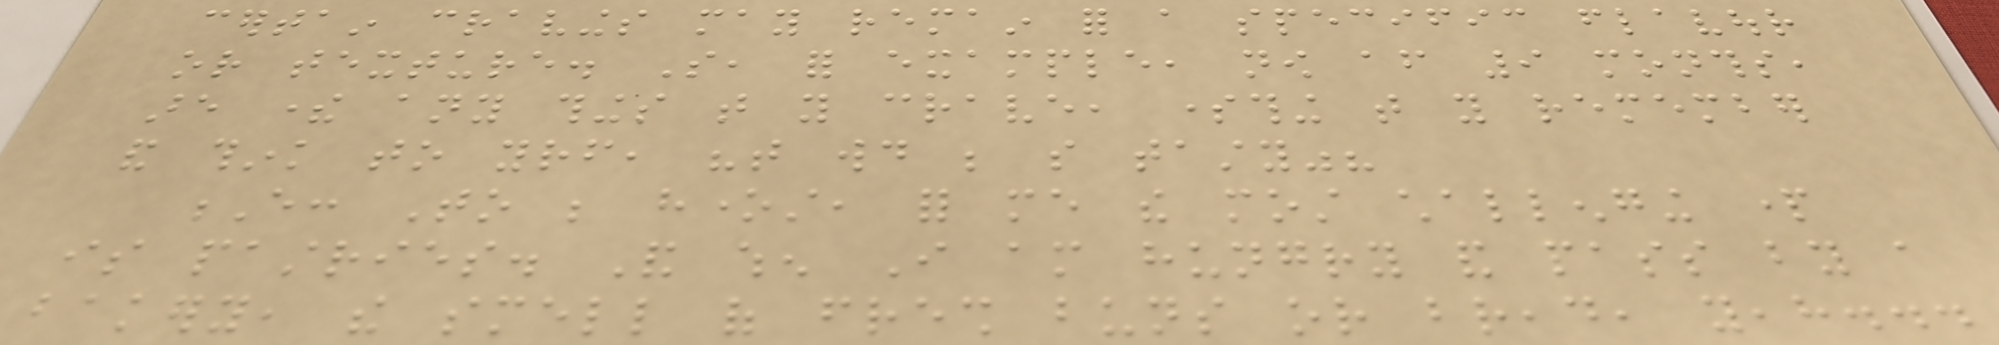certain cravings may remain for a specific flavour
or texture. So, for example, now after 9 months,
are there any things that you crave, something that you remember
and think to yourself, "that would be so tasty"?
E: To be honest, for me the most challenging part
is pastries. And when I am hungry and pass by a
bakery, the smell of fresh buns or bread, yeah...
